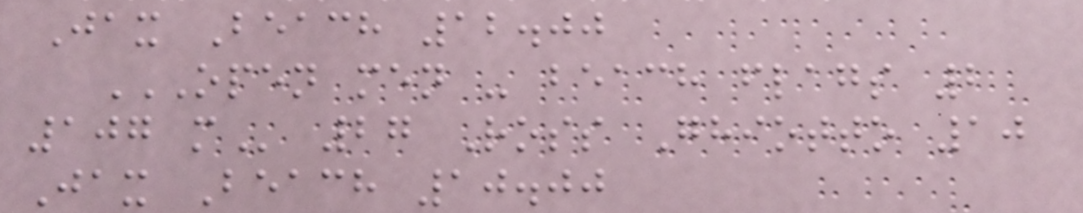Jax Beach 12.00
OPEN MEN - BEACH FLAGS 2
107 M 27 Ross Ghiotto 10
Jax Beach 10.00
